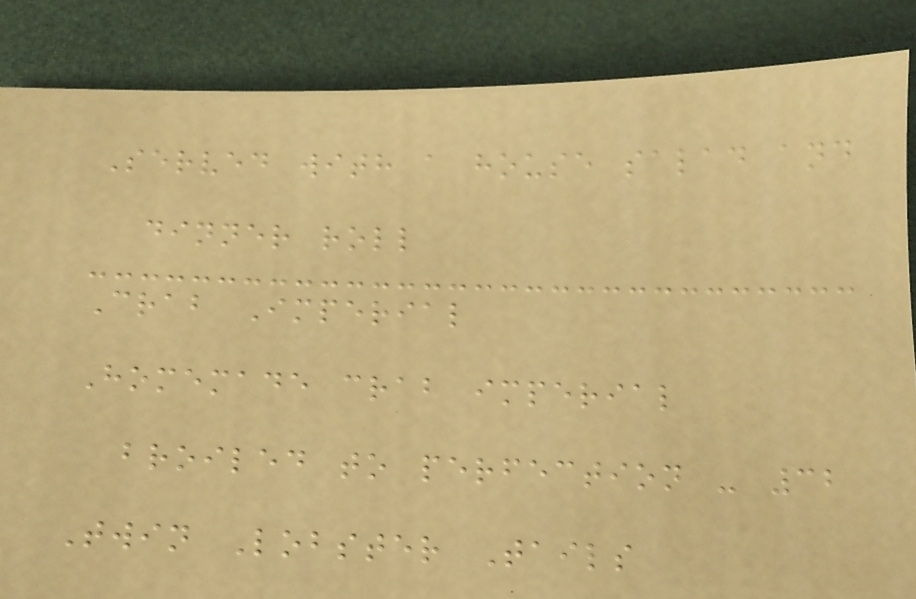Served with a house salad and
dinner roll
Crab Imperial
Homemade crab imperial
broiled to perfection - 32
Twin Lobster Tails
